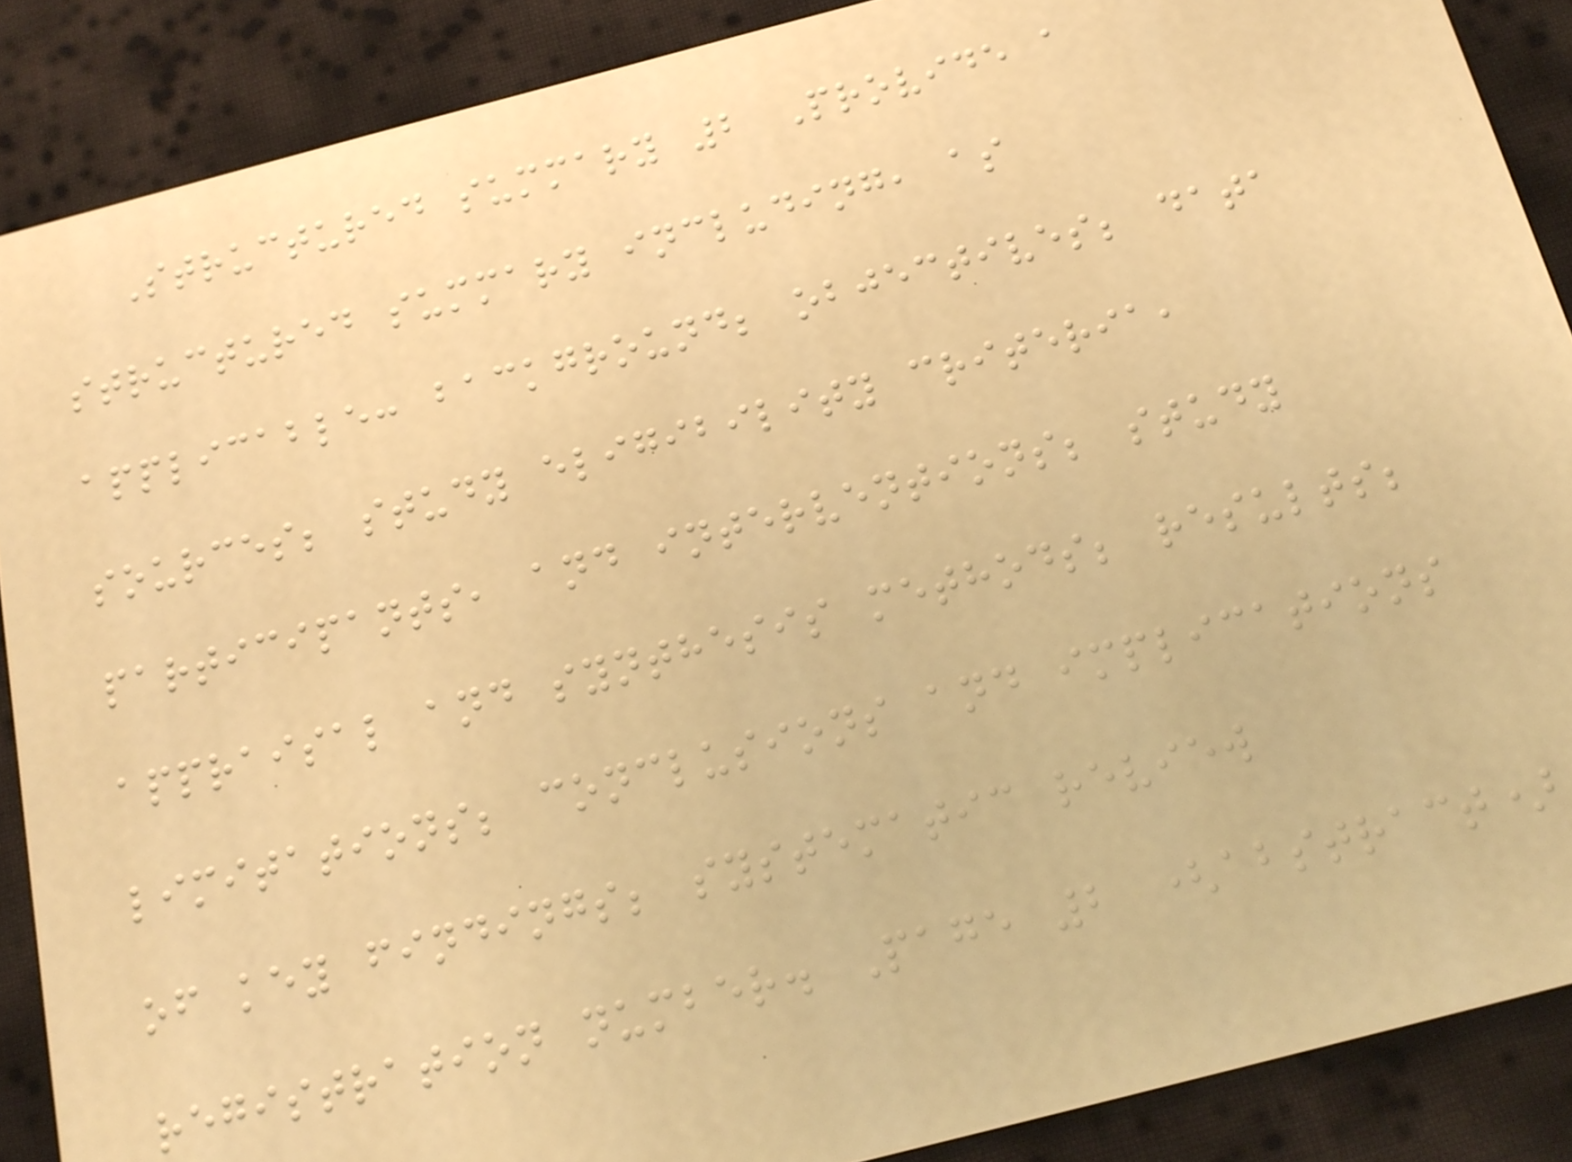Structured summary 2 Provide a
structured summary including, as
applicable: background; objectives; data
sources; study eligibility criteria,
participants, and interventions; study
appraisal and synthesis methods; results;
limitations; conclusions and implications
of key findings; systematic review
registration number. Page 2 (abstract)
